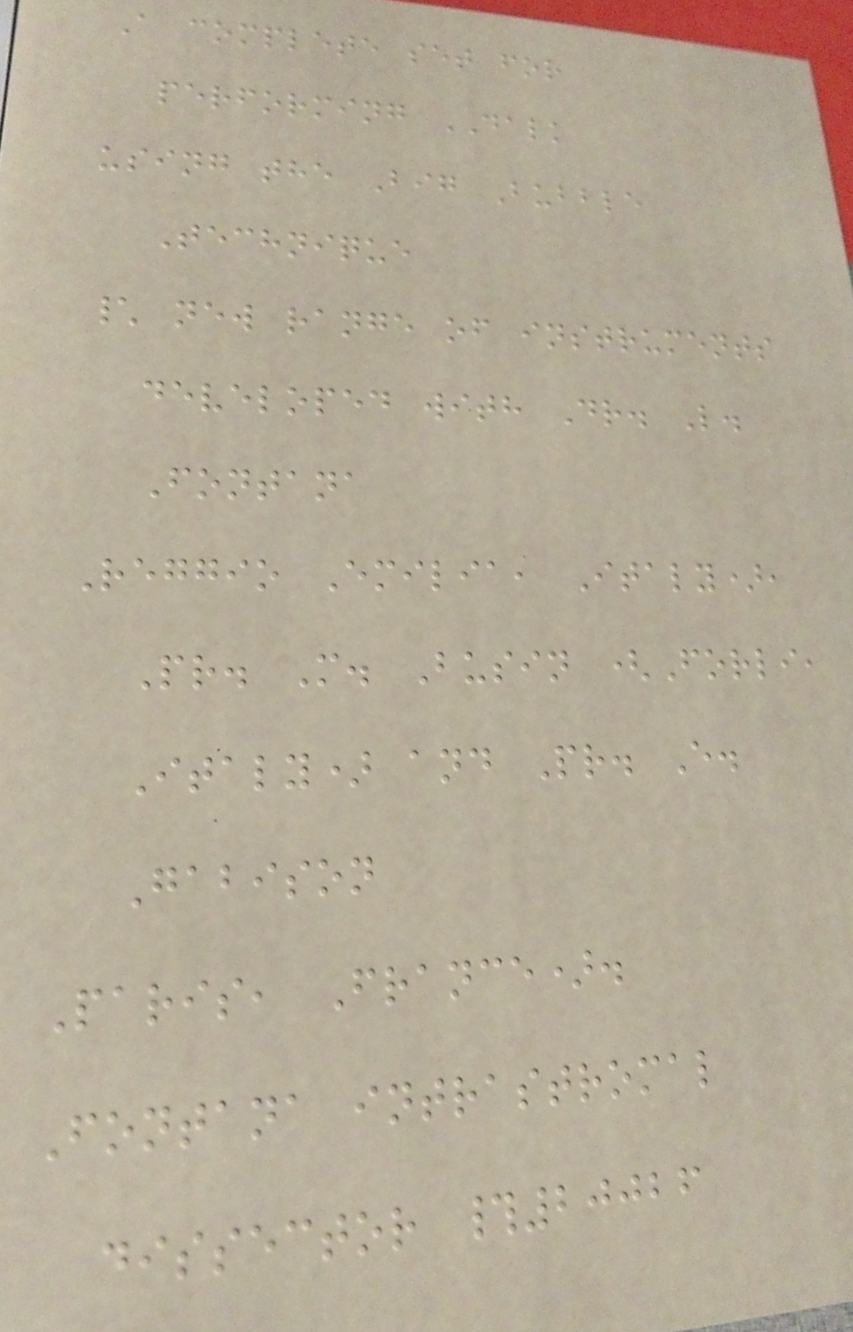A complete set for
performing DALK
using the Big Bubble
Technique
\ new range of instruments
developed with Dr. L.
Fontana
Reggio Emilia, Italy),
Pr. M. Busin (Forli,
Italy) and Pr. E.
Gabison
Paris, France).
Fontana intrastromal
dissector #20026
